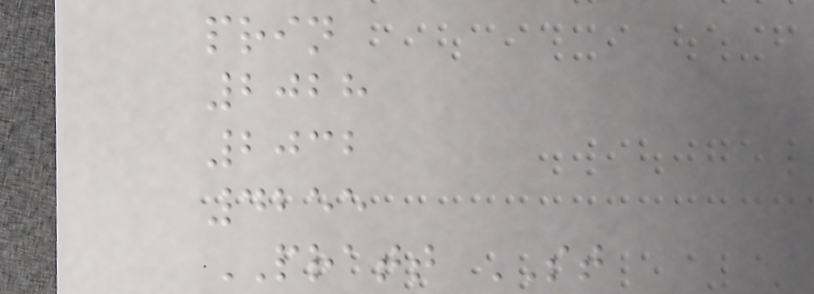prin
2028
2032
4255
PRATT ST
